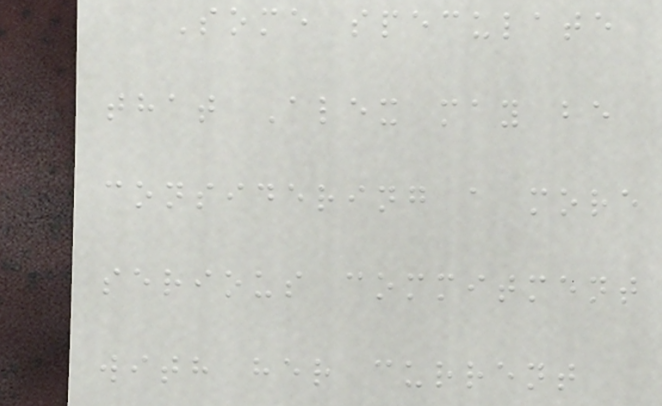Some speculate
that Alex may be
considering a more
serious commitment
with her current
